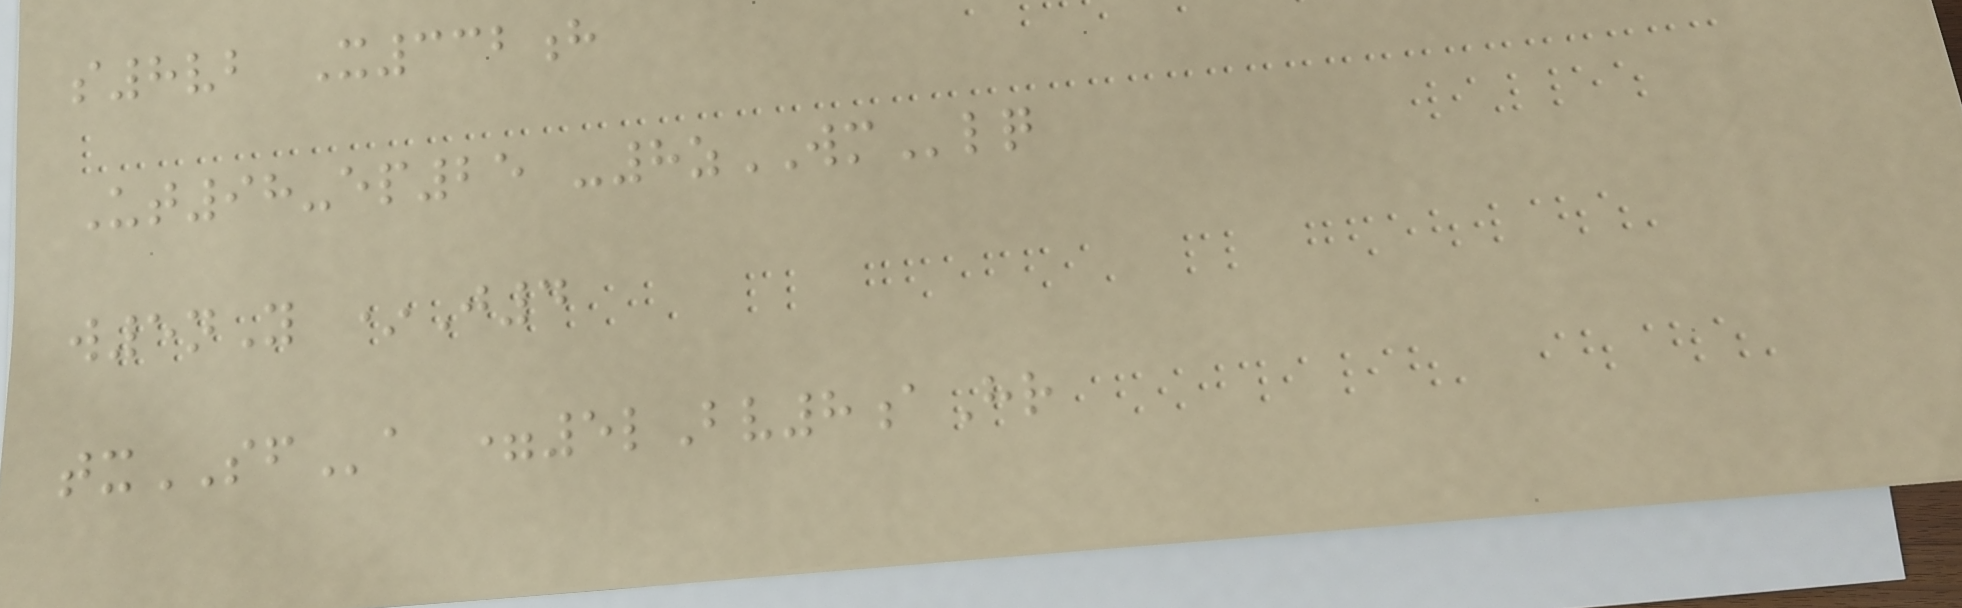s8vb X332h
Ut98-ep25 -8zWMlq
w5nY *J4
txSFa =5lBv8aHr
